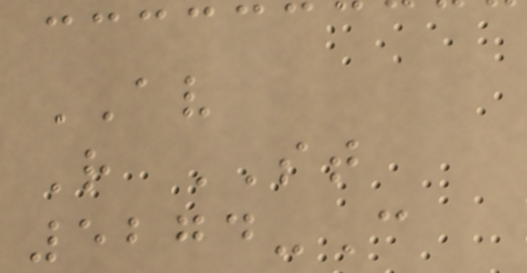AV
R ST
5274-C
